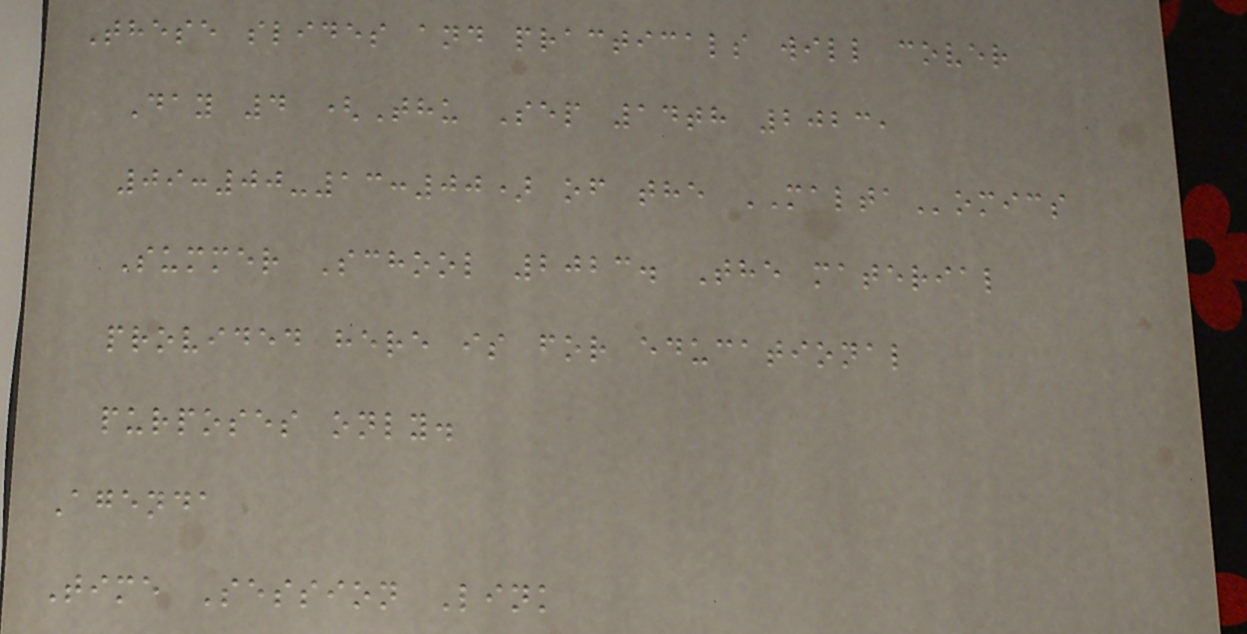These slides and practicals will cover
Day 4 (Thu Sep 14th 2023,
09:00-13:00) of the MALTAomics
Summer School 2023. The material
provided here is for educational
purposes only.
Agenda
Time Session Link
